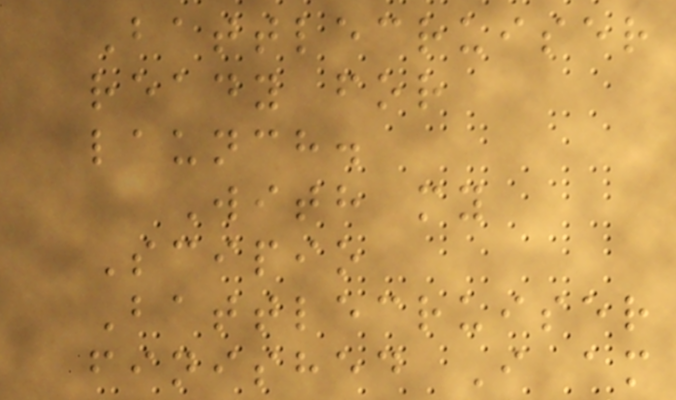Battlecruiser
ready for
launch.
With my
Scipio
Battlecruiser
finished I am
